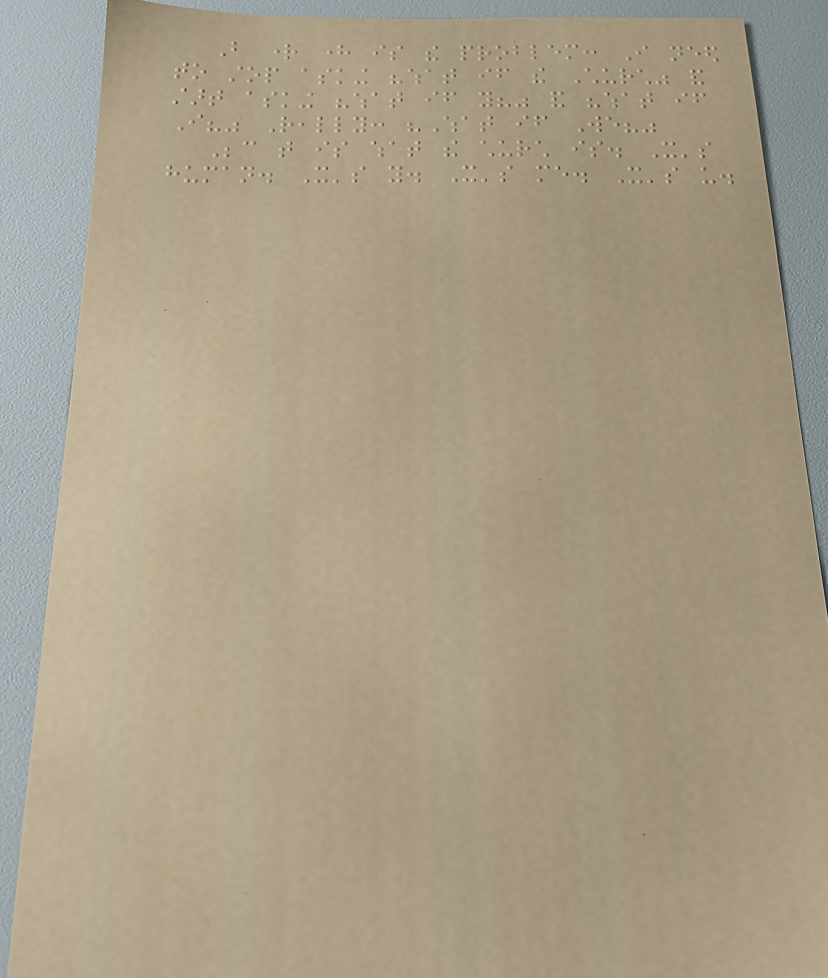But right here is the problem: I need
to stop asking "what if the Church" and
start asking "what if you?" and "what if
I?" Really: "What if We?"
Because that is what the church is. It's
human. It's you. It's me. It's us.
